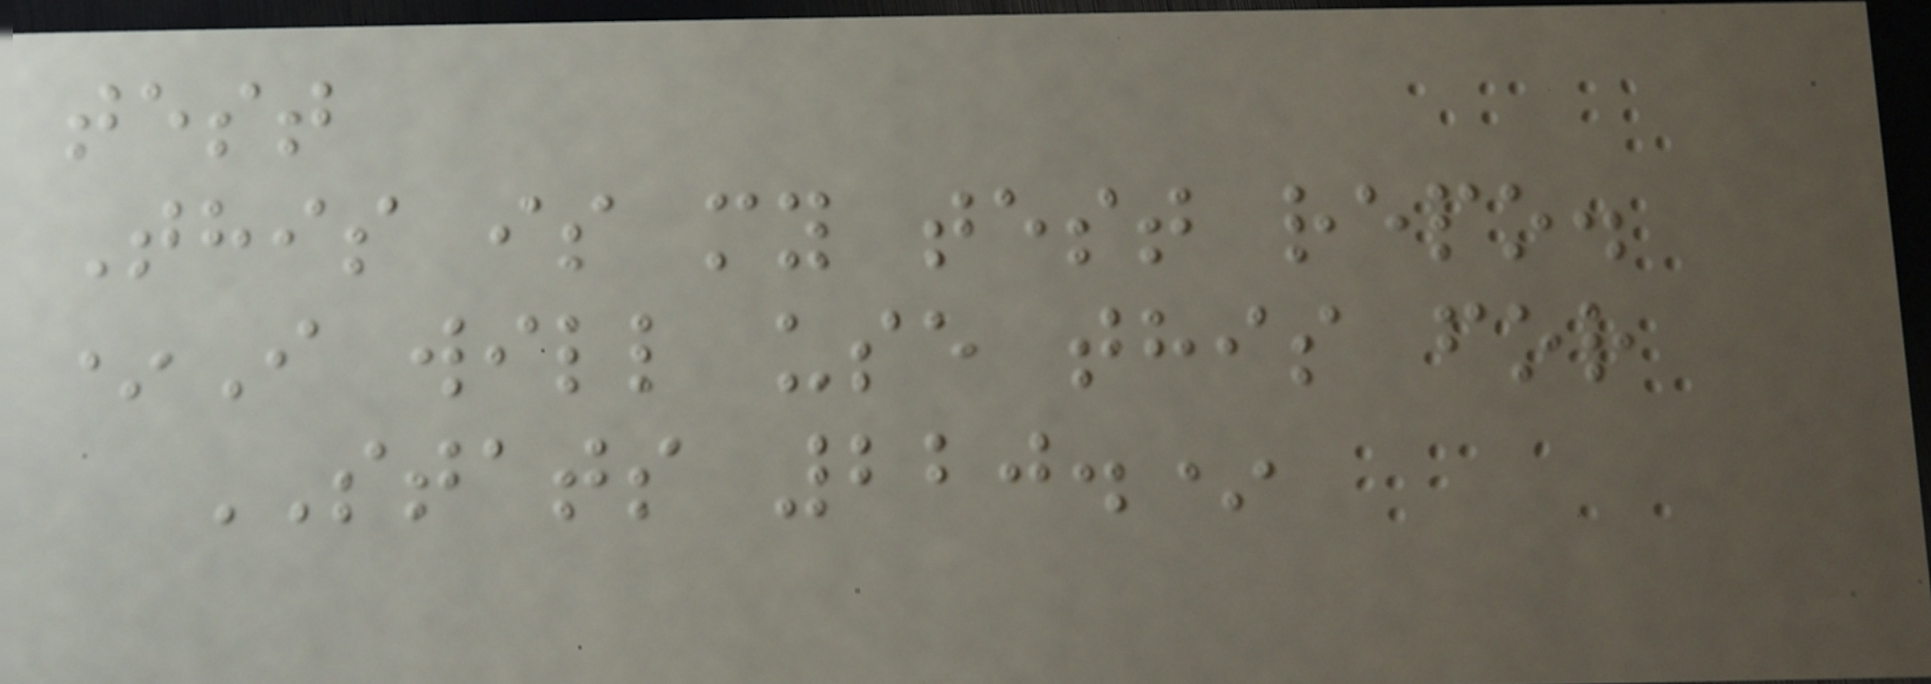test
This is my test repo.
*I will use this for
STATS 220.*
